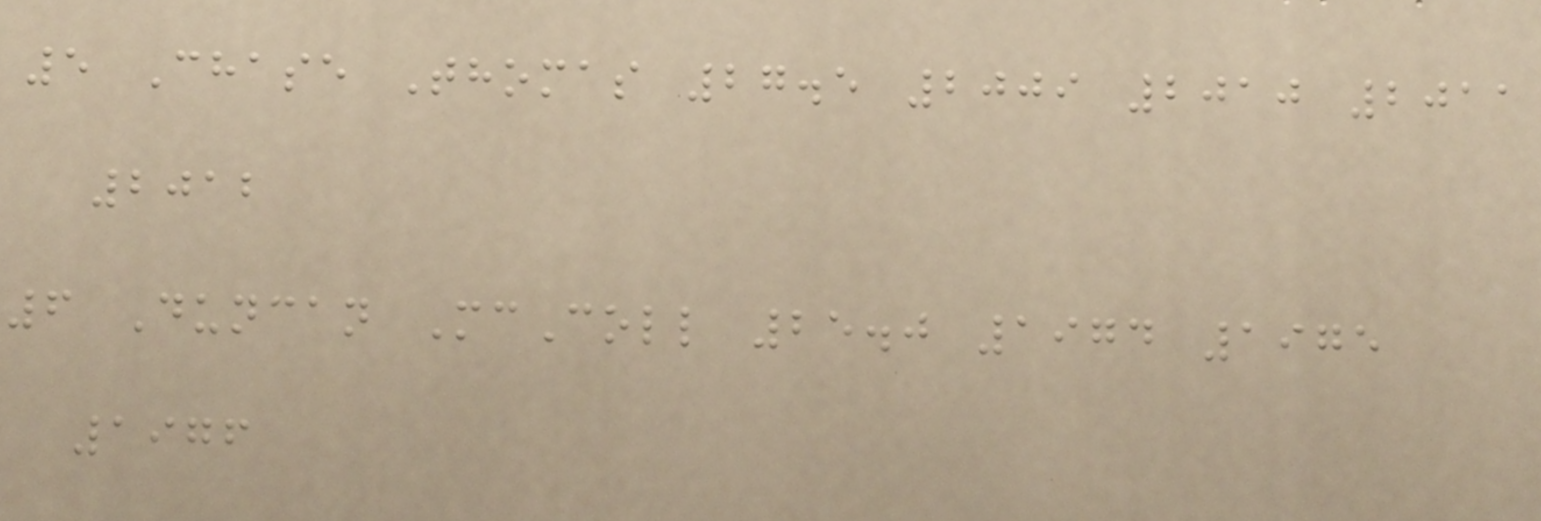5 Chase Thomas 27.5 2009 2010 2011
2012
6 Duncan McColl 25.0 1974 1975
1976
